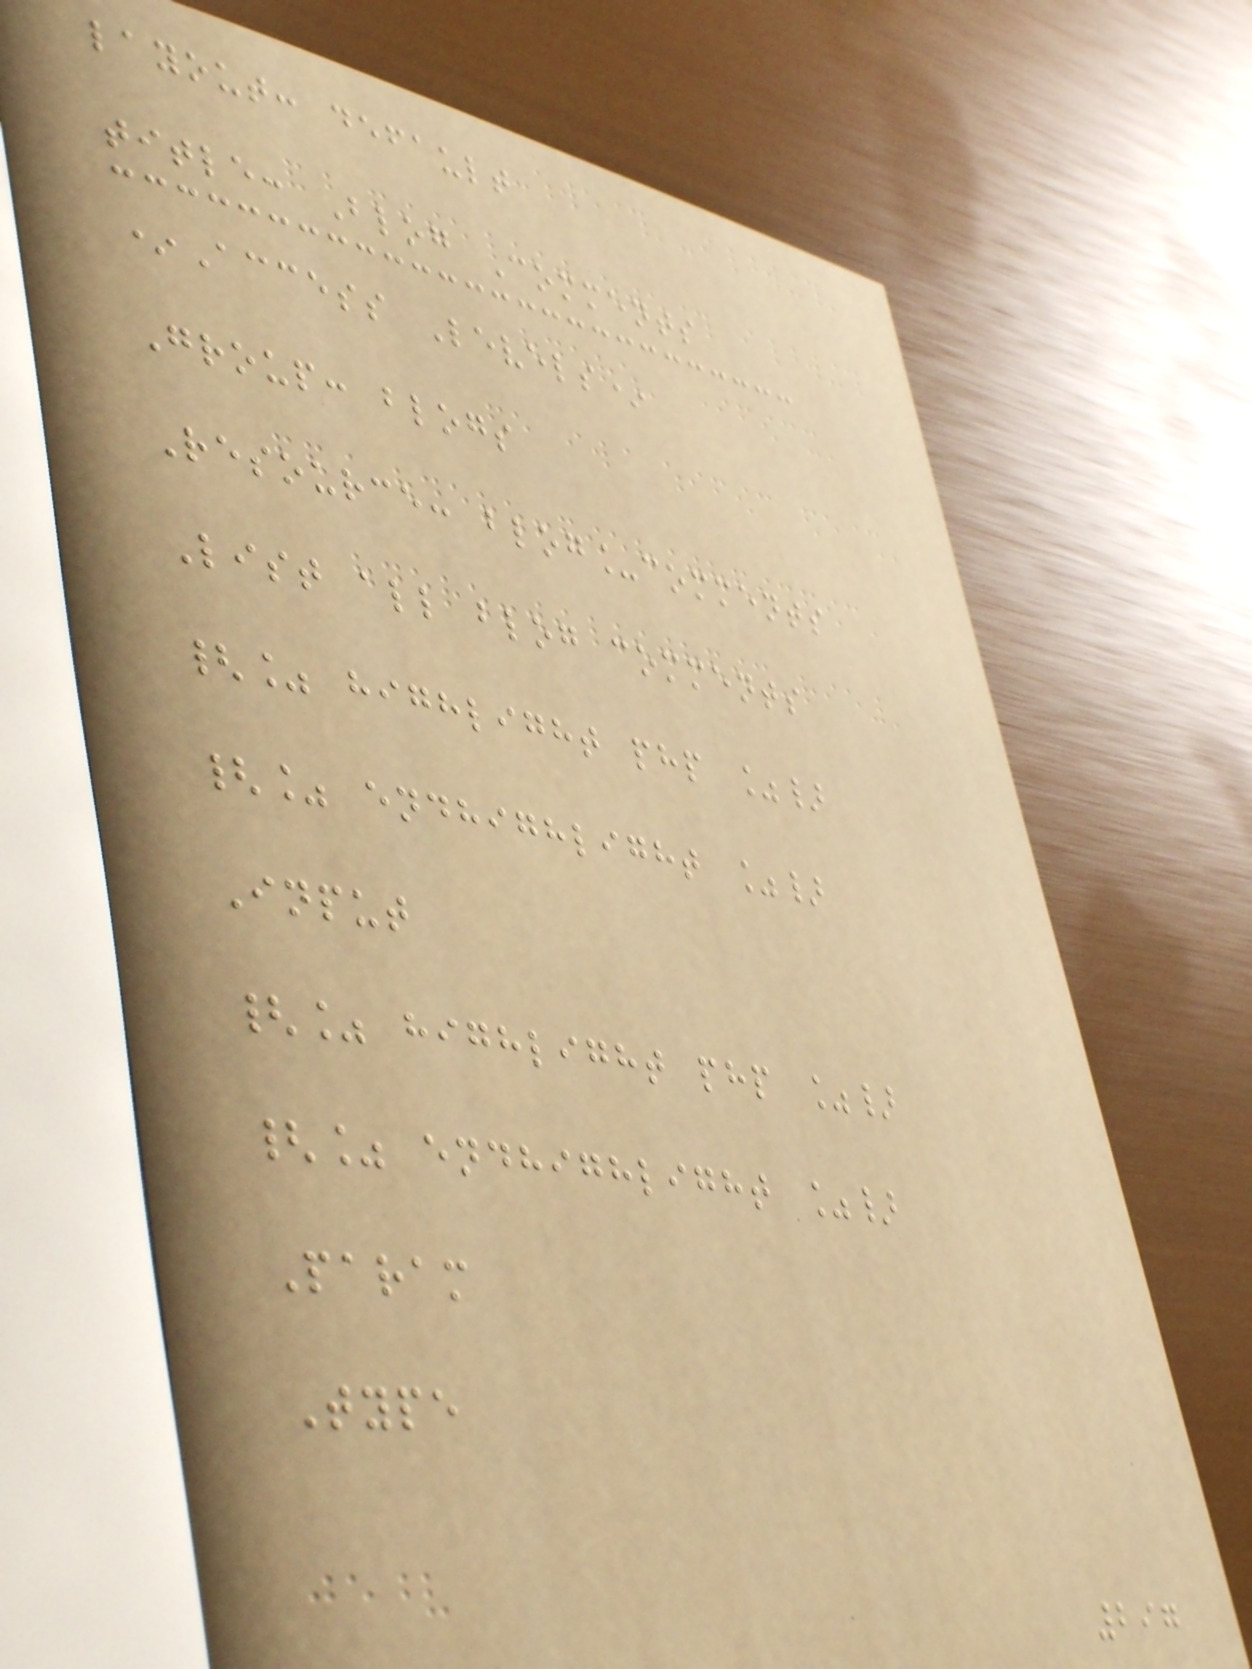layout: default
title: Blog Comments
*Access Levels*
Group: blogs
Resource: blog_comments
List all blog comments
{% highlight php %}
{% endhighlight %}
Input
{% highlight php %}
{% endhighlight %}
Param
Type
297
